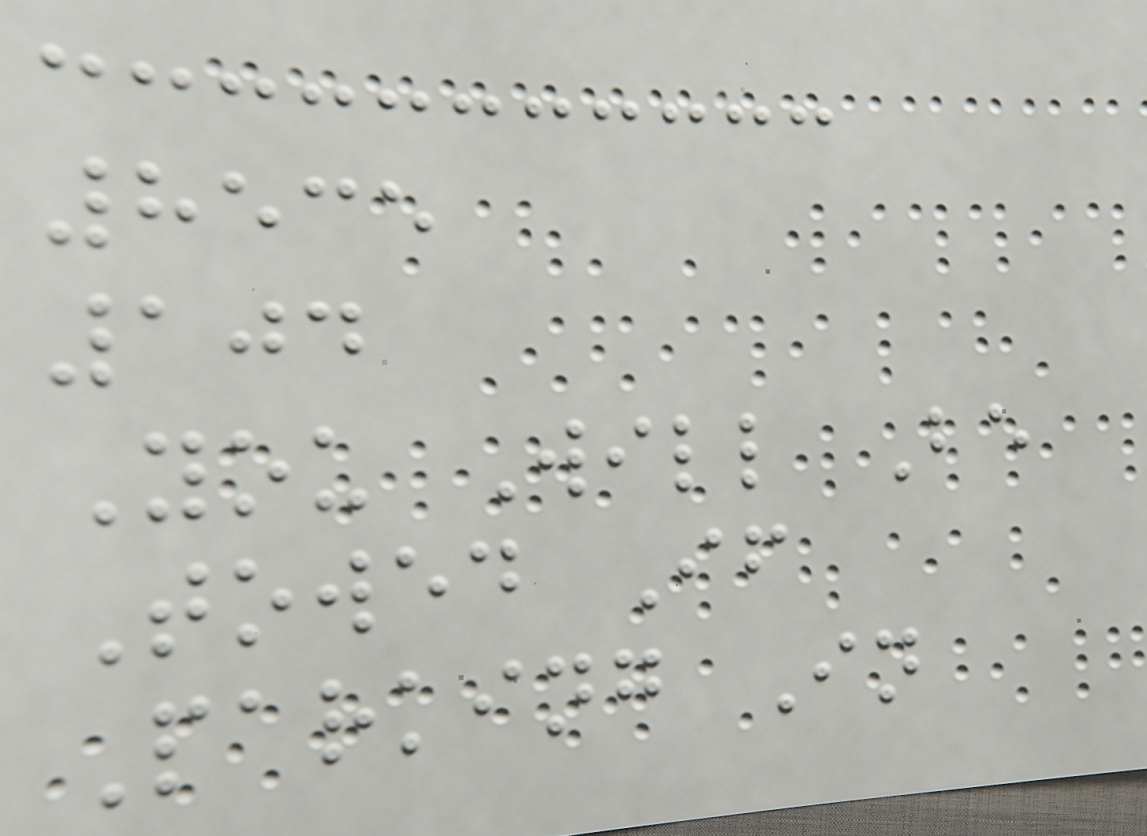8535
104
You Will Be
Towed If
Parking In
